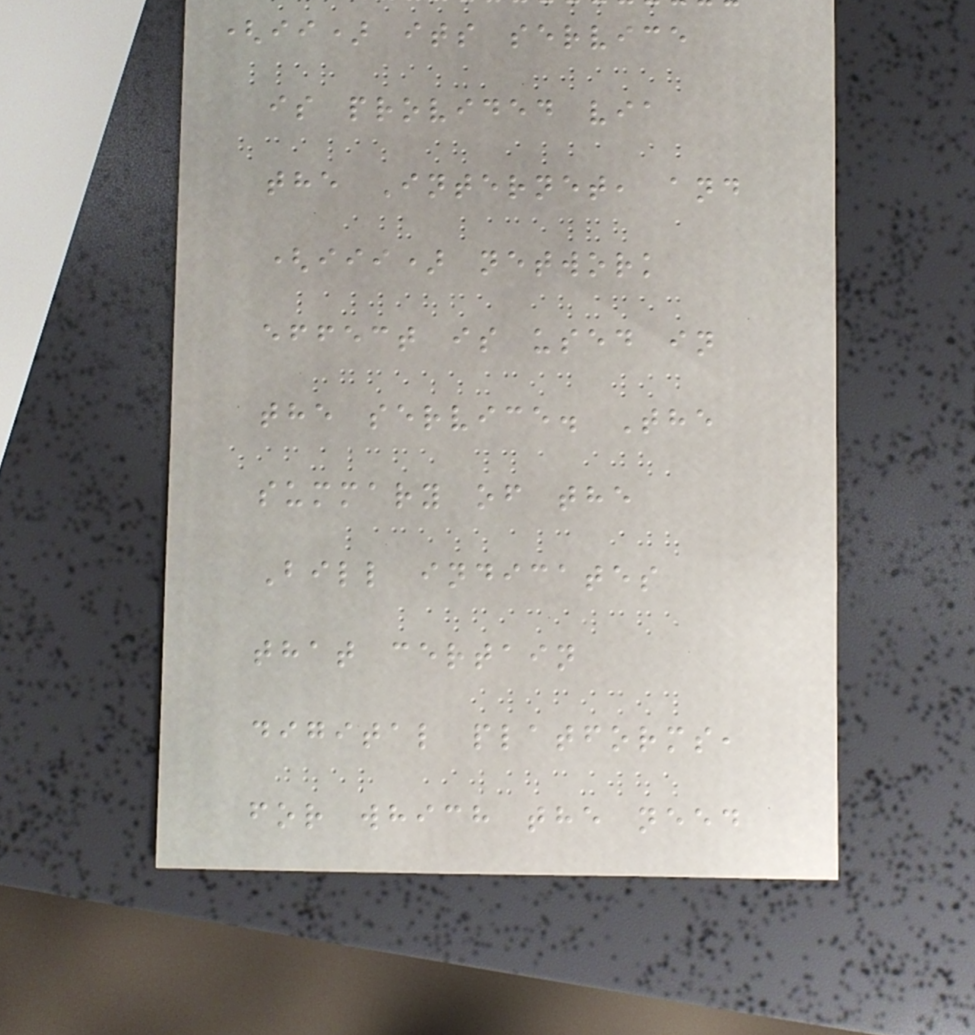(ii) its service
is provided via
the Internet, and
(iii) network
effect is used in
the service. The
summary of the
Bill indicates
that certain
digital platforms,
for which the need
